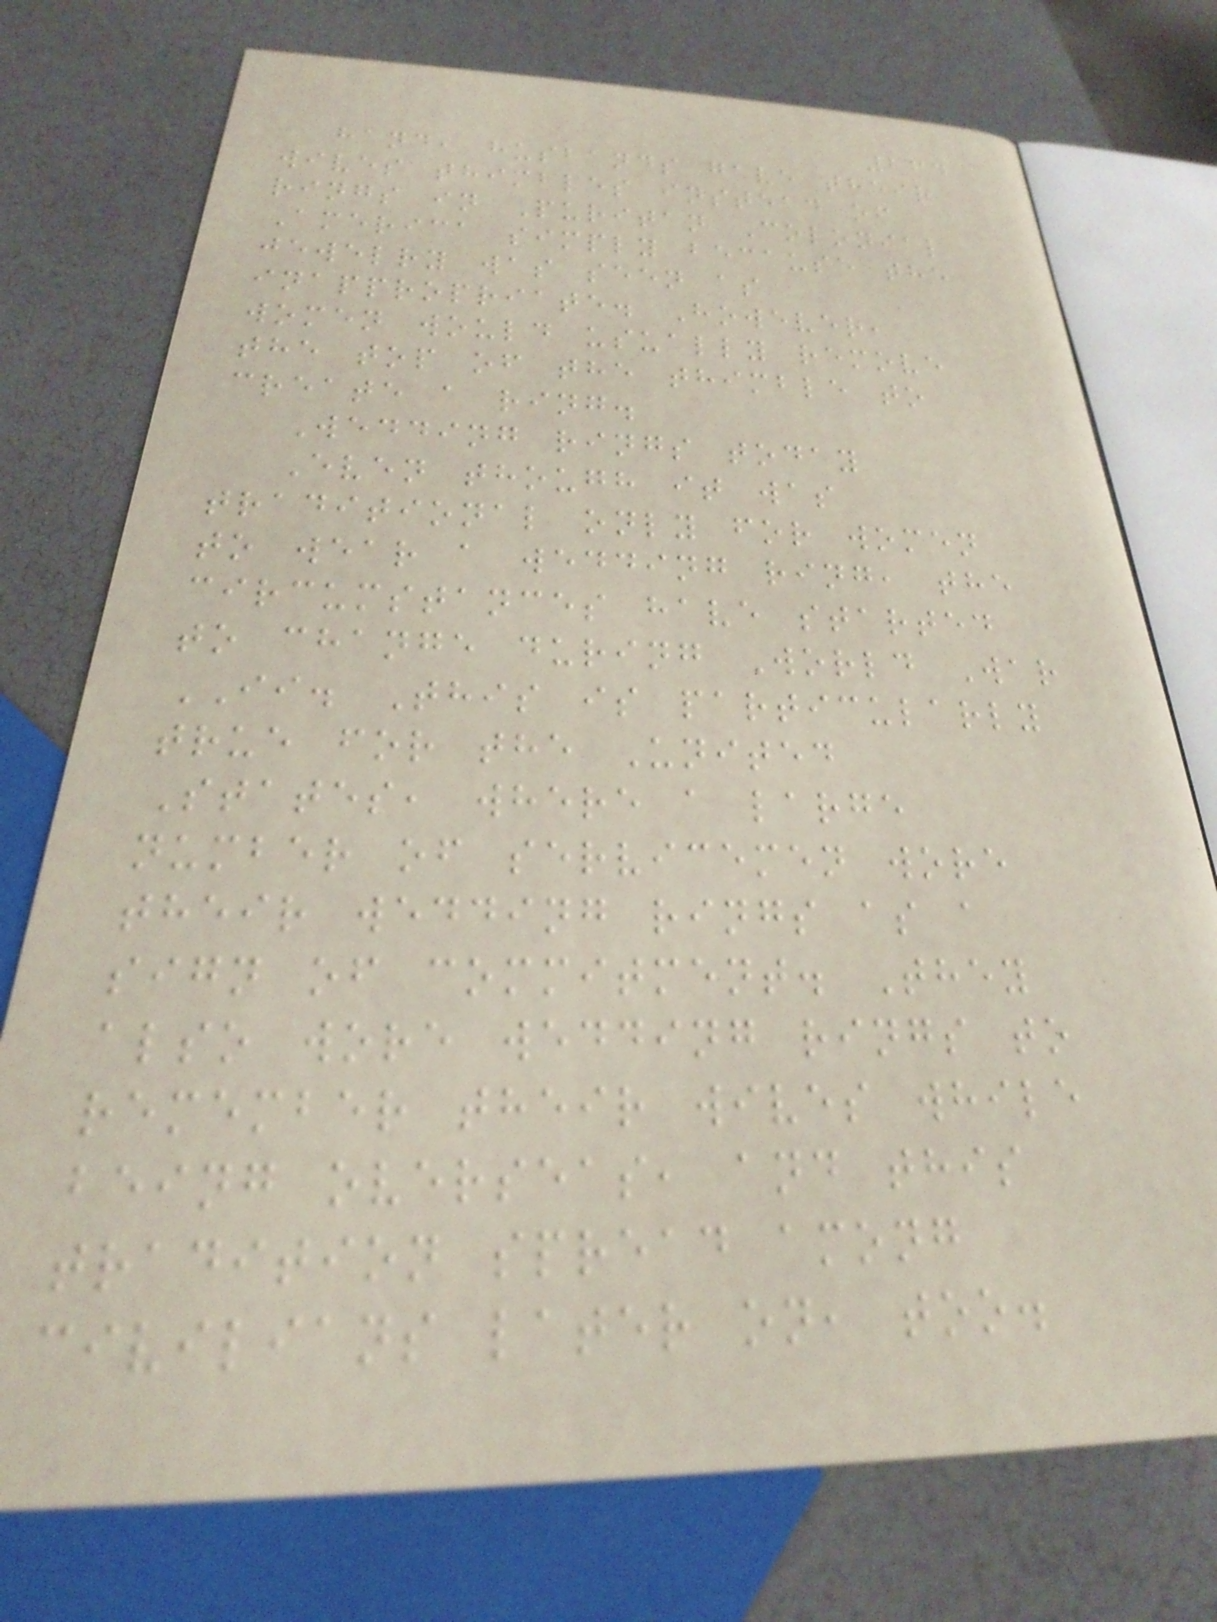264
hand, husbands gave their
wives thimbles instead of
rings in Puritan Colonial
America simply because the
jewelry was seen as
inappropriate. However,
women would usually remove
the top of the thimble to
create a ring.
Wedding rings today
Even though it was
traditional only for women
to wear a wedding ring, the
circumstances have started
to change during World War
II. This is particularly
true for the United
States, where a large
number of servicemen wore
their wedding rings as a
sign of commitment. They
also wore wedding rings to
remember their wives while
being overseas, and this
tradition spread among
civilians later on, too.
